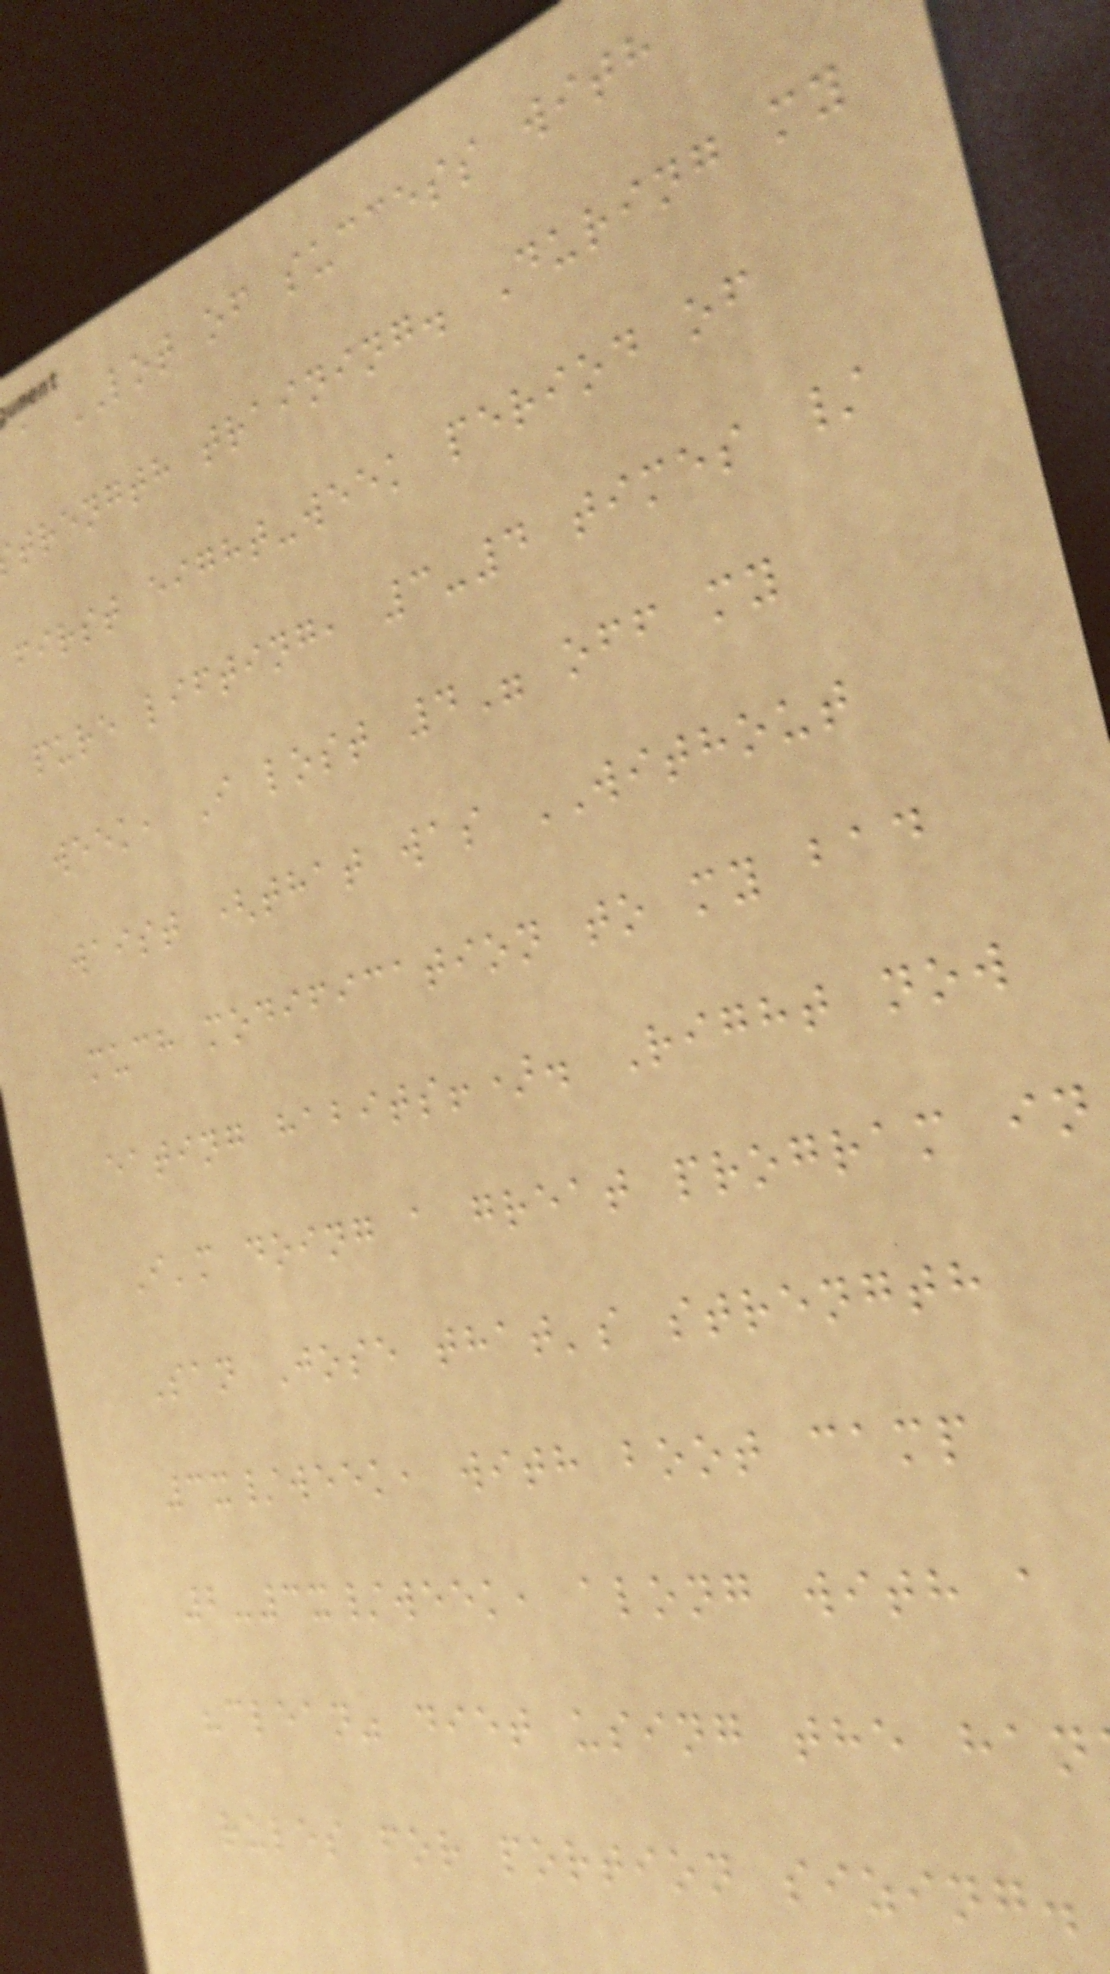a LOT of success with
trength training. During my
first eight-week period of
pure lifting, 3-4 times /
week, I lost 4" off my
waist (that was WITHOUT
much modification to my bad
eating habits!). Right now
I'm doing a great program in
San Jose that's strength
3x/week, with boot camp
2-3x/week, along with a
"clean" diet using the han
rules for portion sizing.
